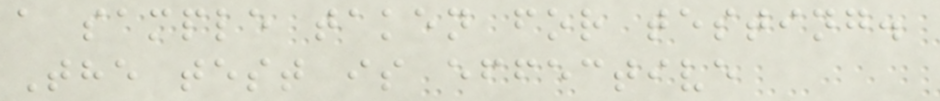a sample taken for testing.
The test is effective
